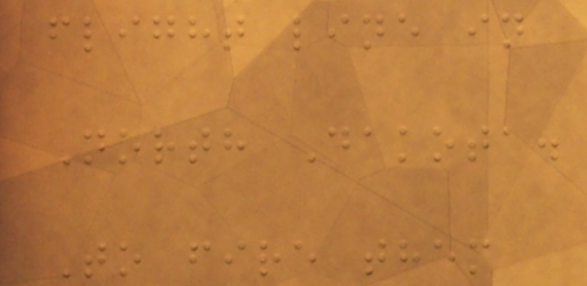flight line in
North Dakota.
To fire them
